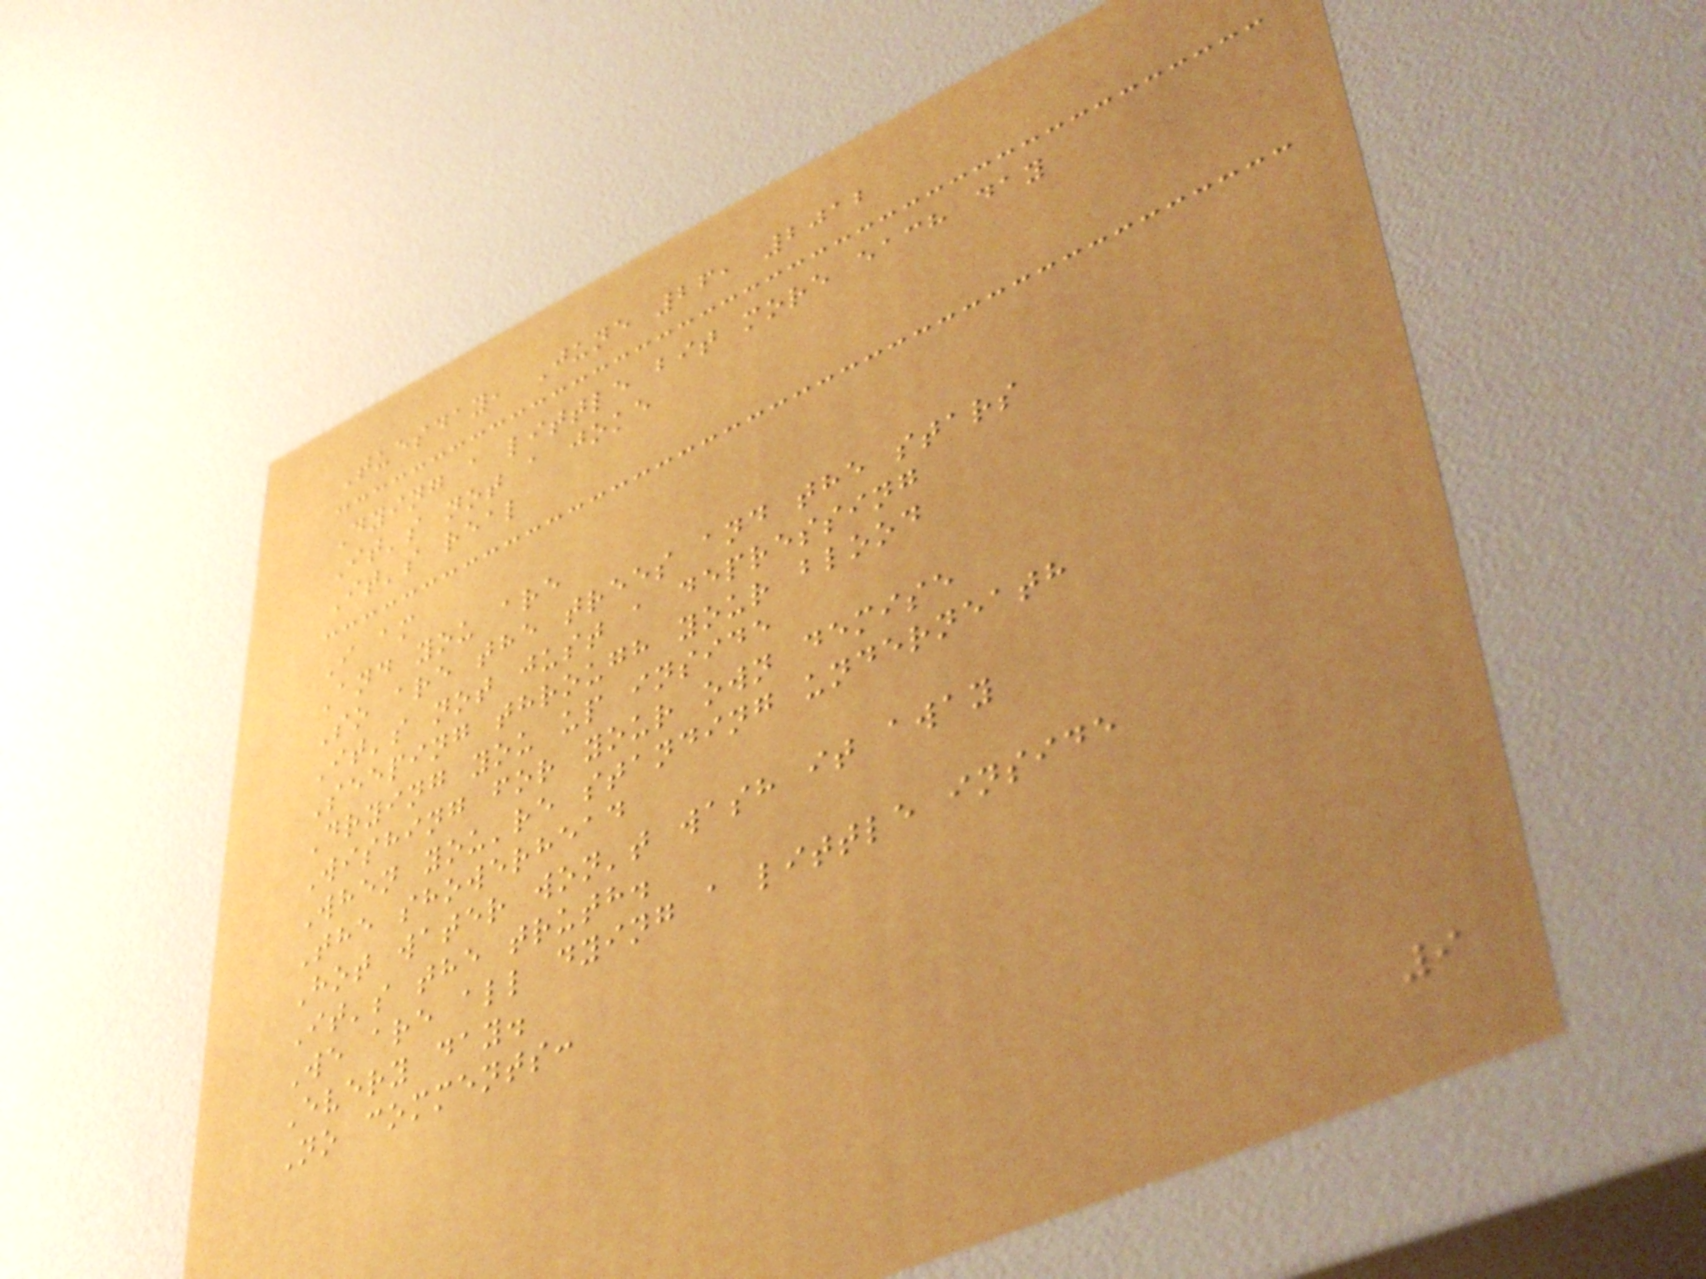Tuesday, June 26, 2012
Dying a little bit more each day
It's not a joke
It's real
I am
And you are
So are the trees and the stars
It's not just a depressing
Seeping through your blood
Drying you up inside
Wishing for your own demise
When you're standing underneath
The showerhead
Hot water won't wash it away
It's the truth.
We are all dying a little inside
Every day.
No comments:
9
